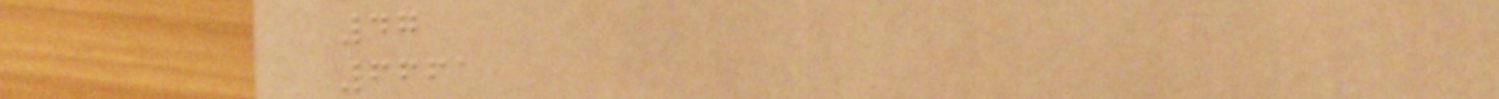47
6661
